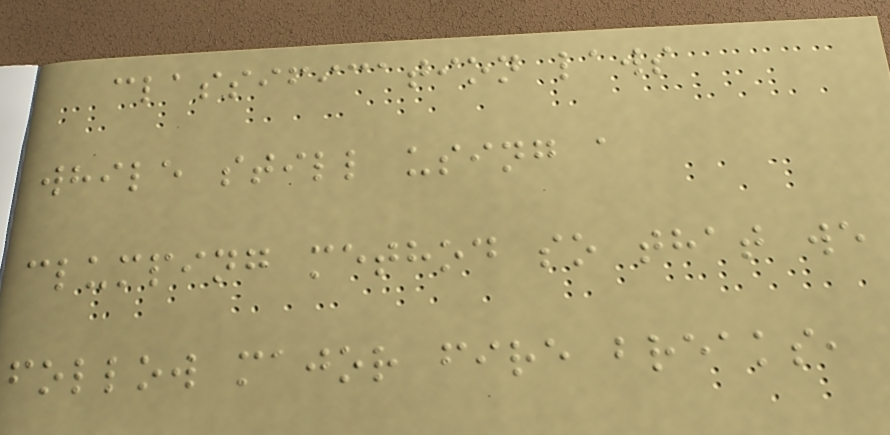classification laws
while still using a
clumping method so that we
follow major fire breaks,
